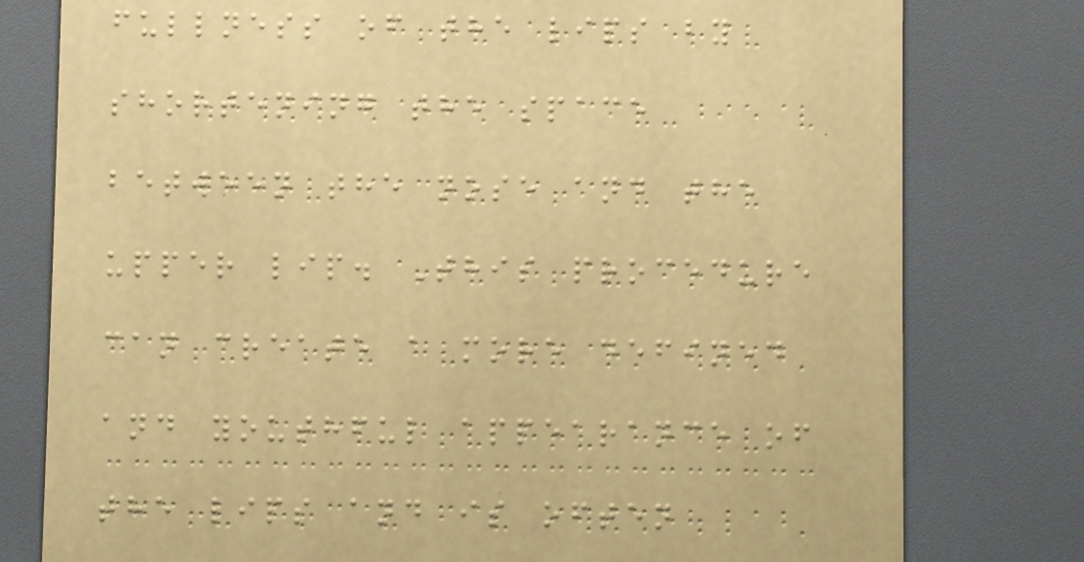fullness of the lips by
shortening the space
between the nose and the
upper lip. This procedure
can create a more defined
and youthful appearance of
the lips and is often
